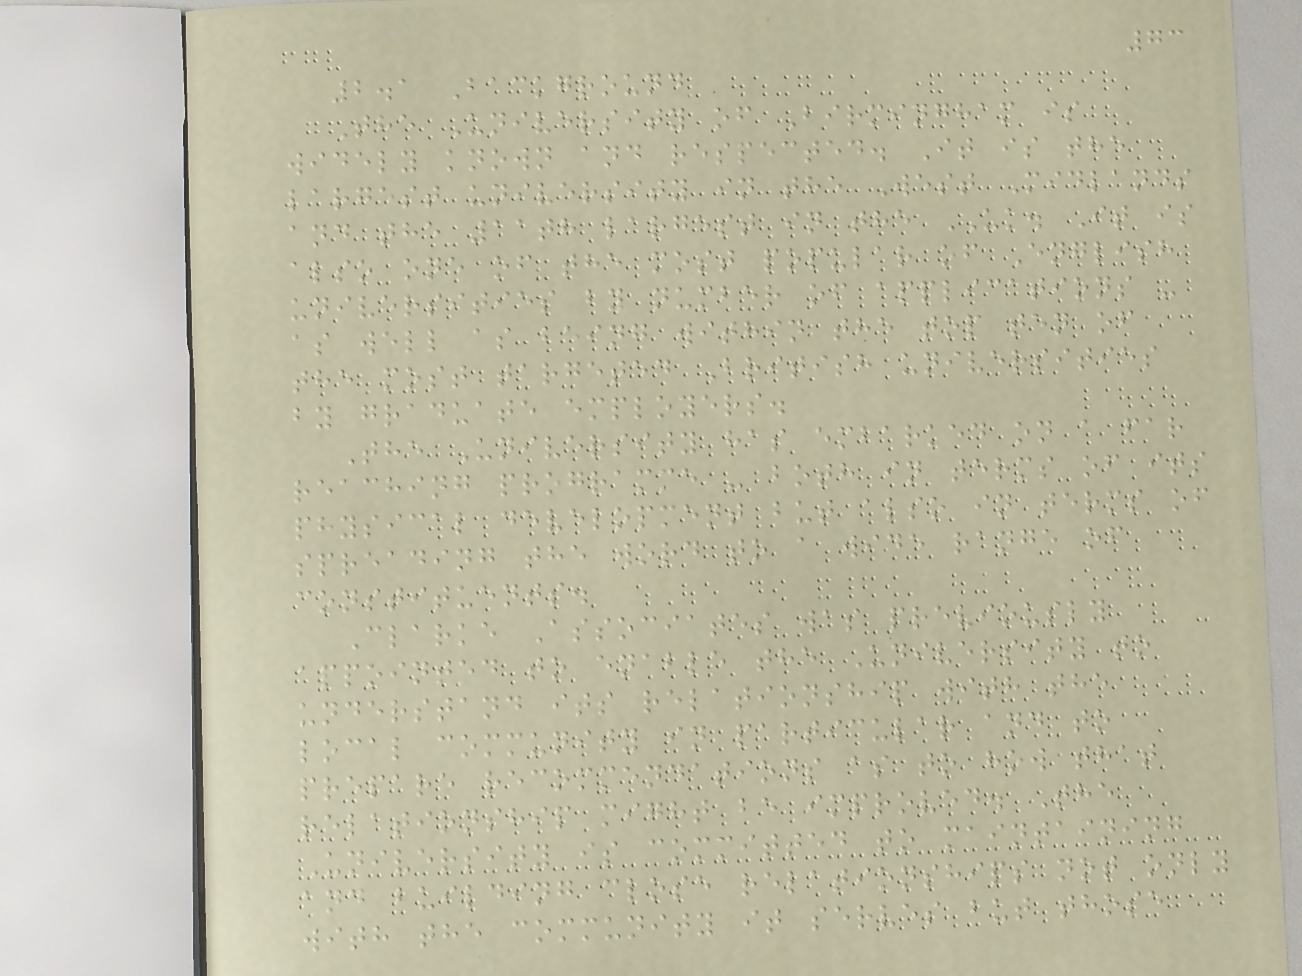73
2.1 Background
The University of Birmingham is
widely known and respected. It is the
largest university in the West Midlands
and the 11th largest in the UK. It is
also one of the most popular of English
universities by number of applications -
as well as being within the top ten of
the most targeted British universities
by graduate employers.
The University has embarked on a far
reaching programme - both in terms of its
physical development but also in terms of
spreading the word to a wide range of
constituents.
Clarke Associates was previously
appointed to enable the University to
understand its relationship with the
local community in particular and to
prepare recommendations as to how that
relationship might be improved. The
University is committed to maintaining
and building close relationships not only
with the community it serves but those
